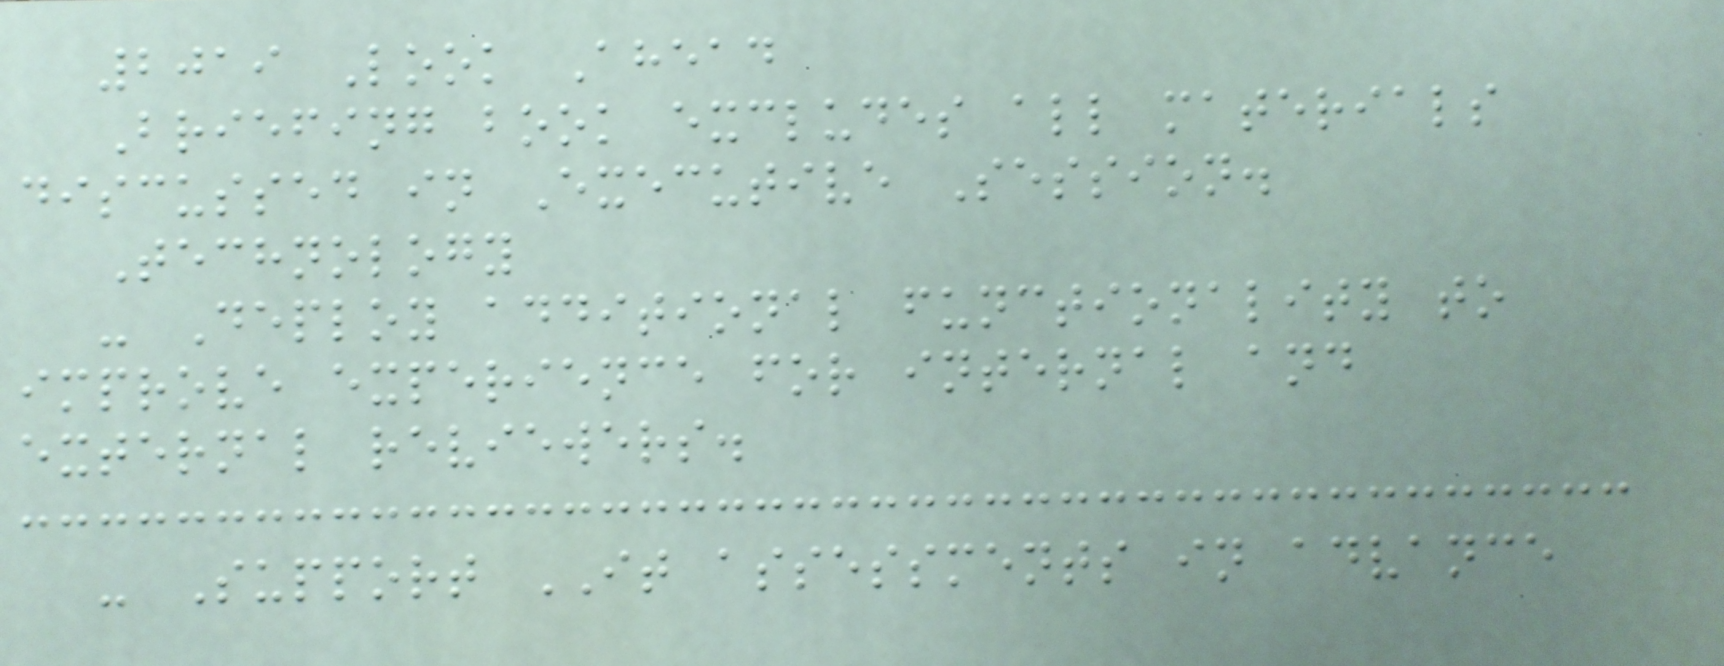2019 Look Ahead
Briefing book excludes all materials
discussed in Executive Session.
Technology
- Deploy additional functionality to
improve experience for internal and
external reviewers.
- Support IT assessments in advance
